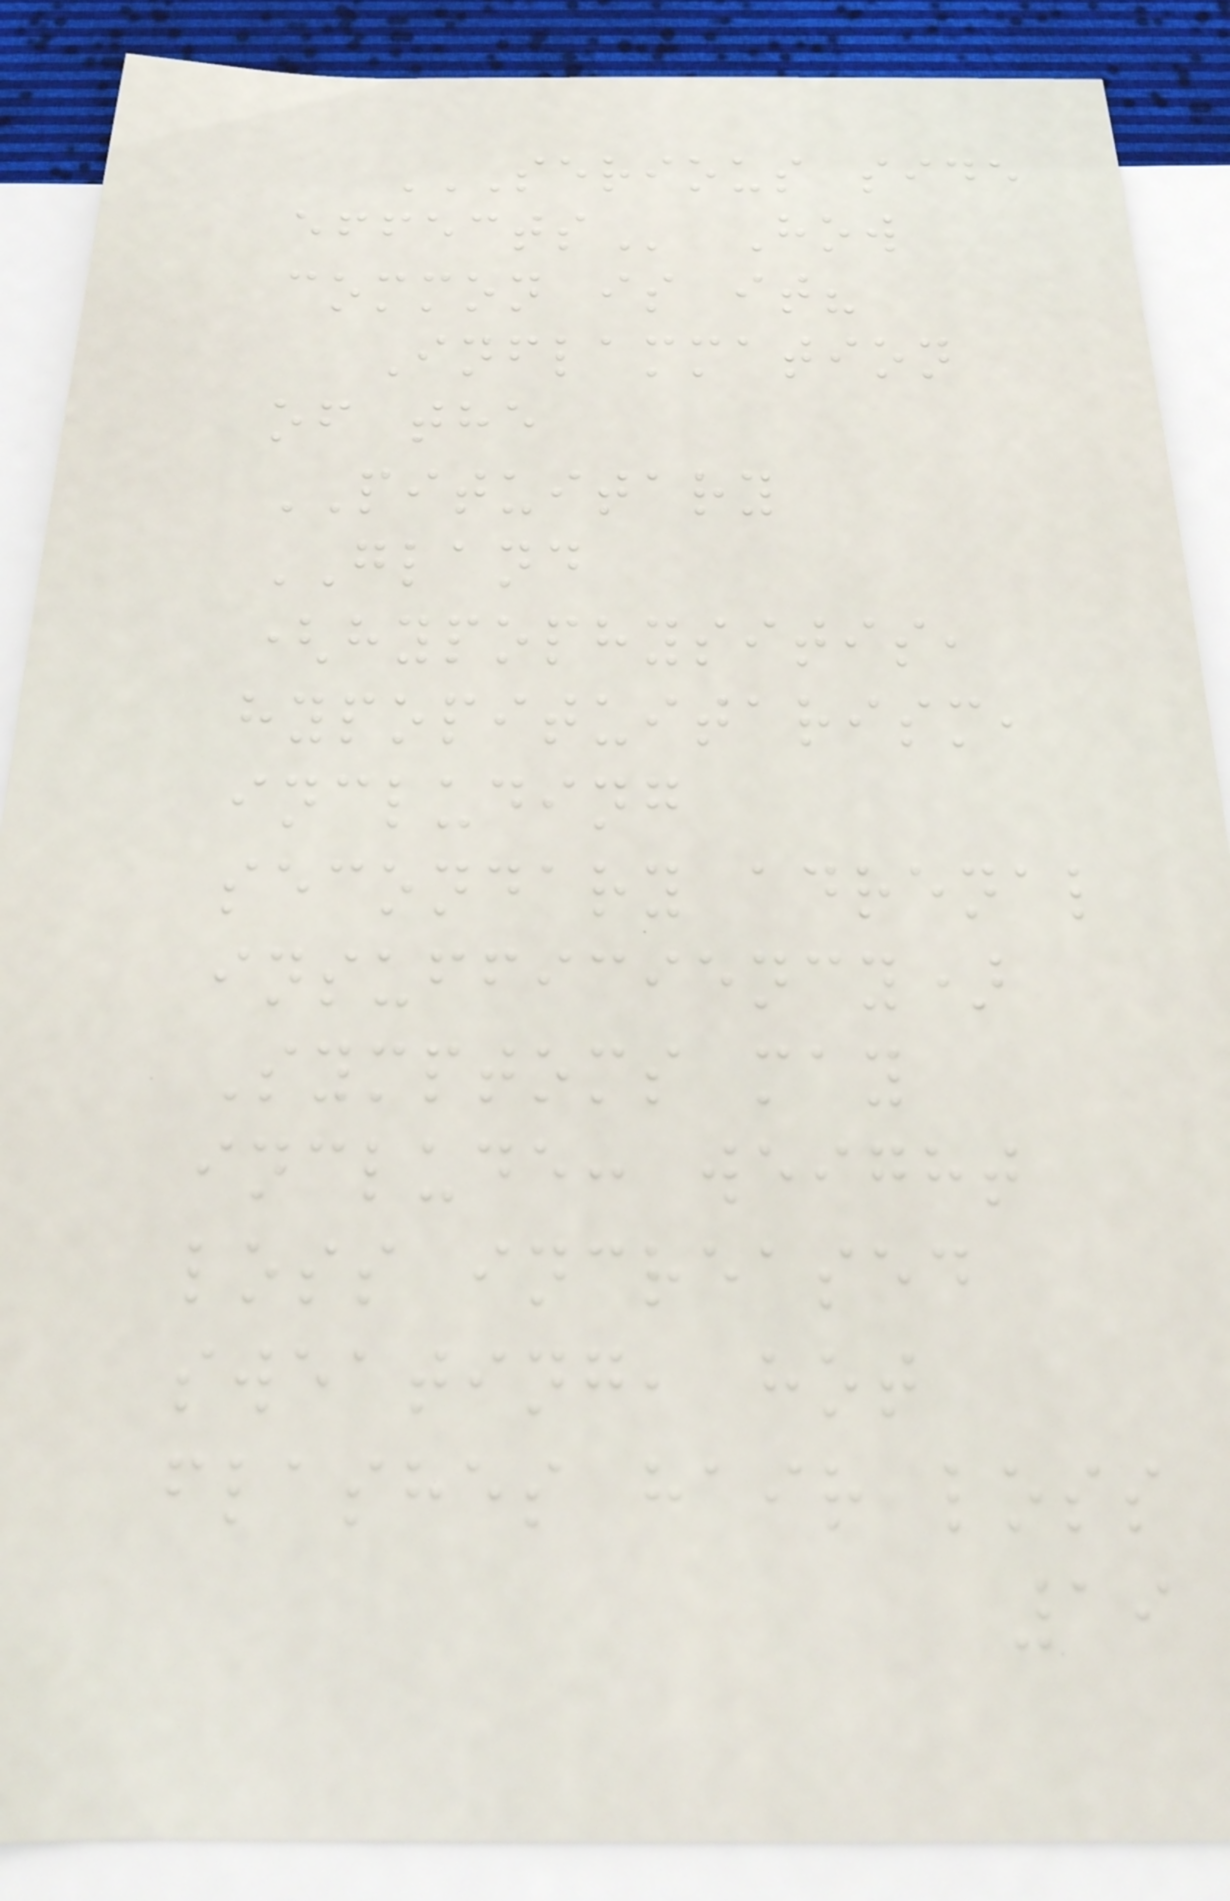SERIOUS SIDE
EFFECTS How
common is it?
Inflammation
of the
PITUITARY
GLAND
(hypophysitis,
hypopituitarism,
including
secondary adrenal
insufficiency)
Symptoms may
include: weight
loss increased
sweating, hot
flashes hair loss
19
